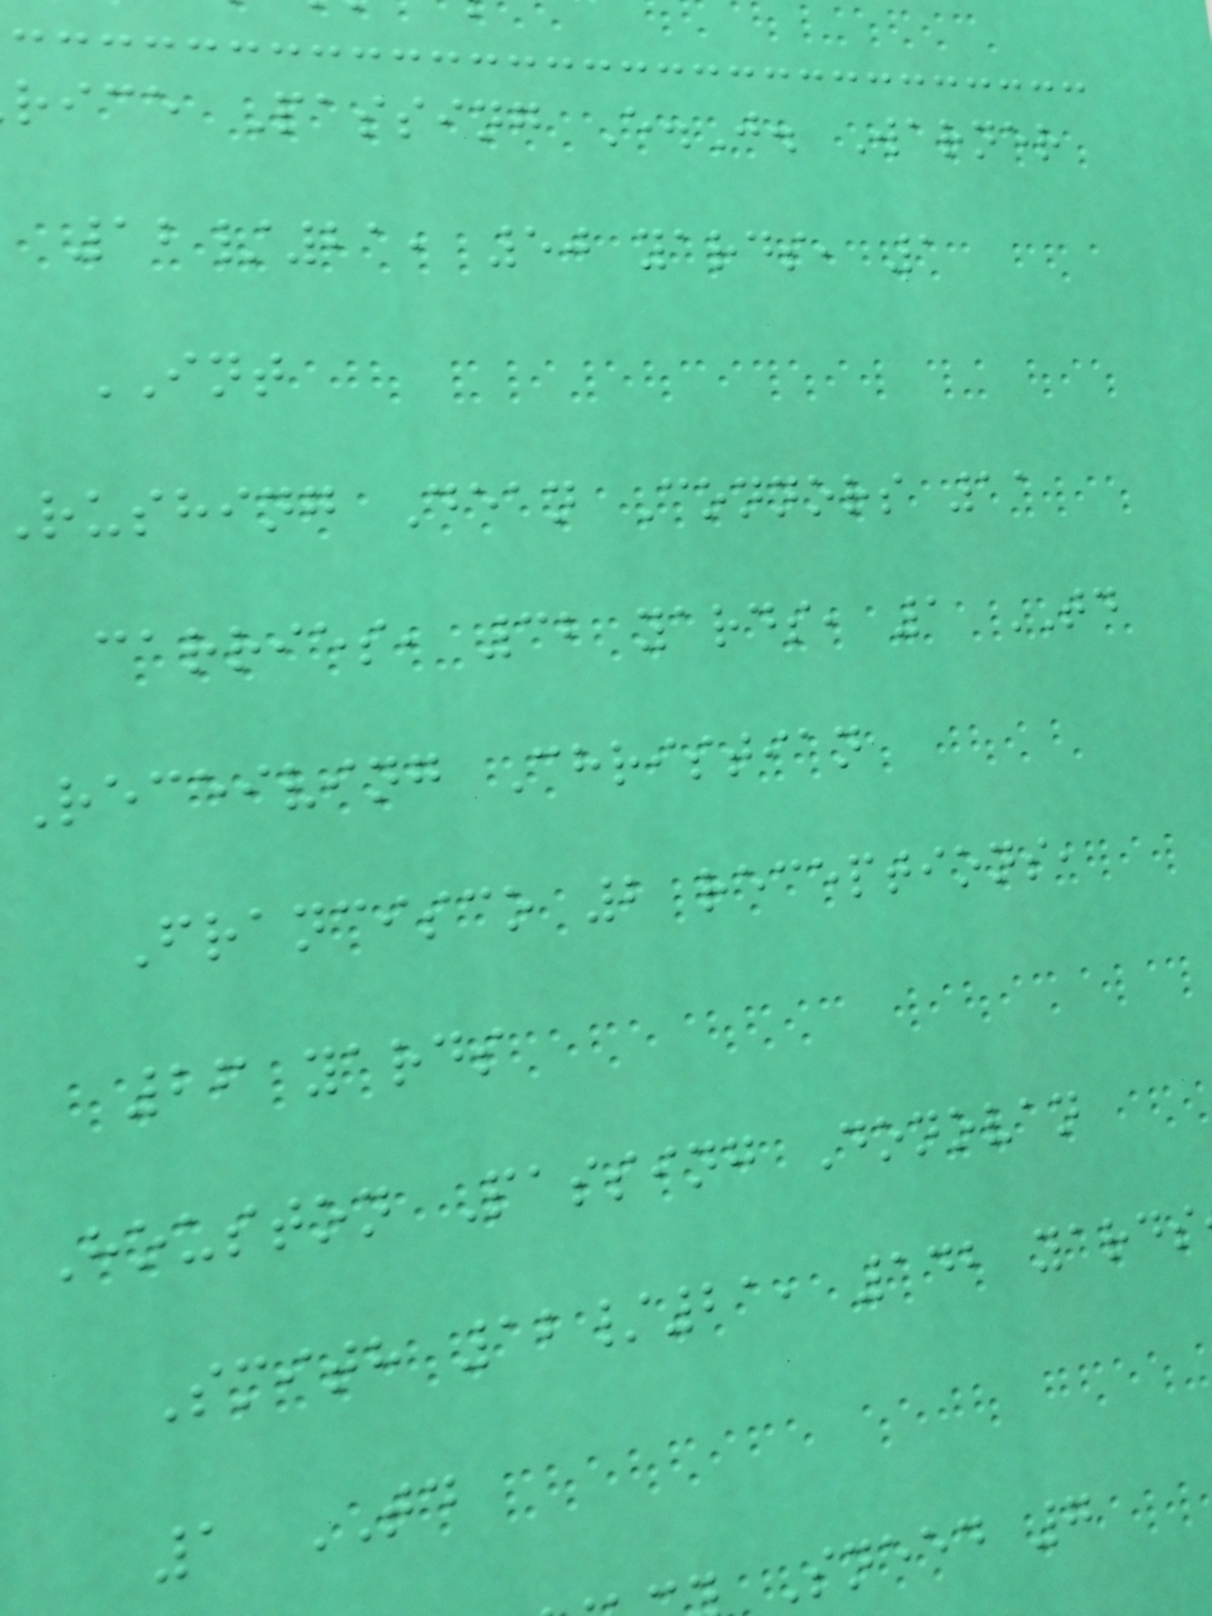rice Passing E.J. Warner
12/21, 50 yards, 1
INT
rushing Dean Connors 11
carries, 32 yards, 1 TD
Receiving Christian
Francisco 2 receptions,
26 yards
Houston Passing Donovan
Smith 12/21, 142 yards
1 TD
Sneed 7
